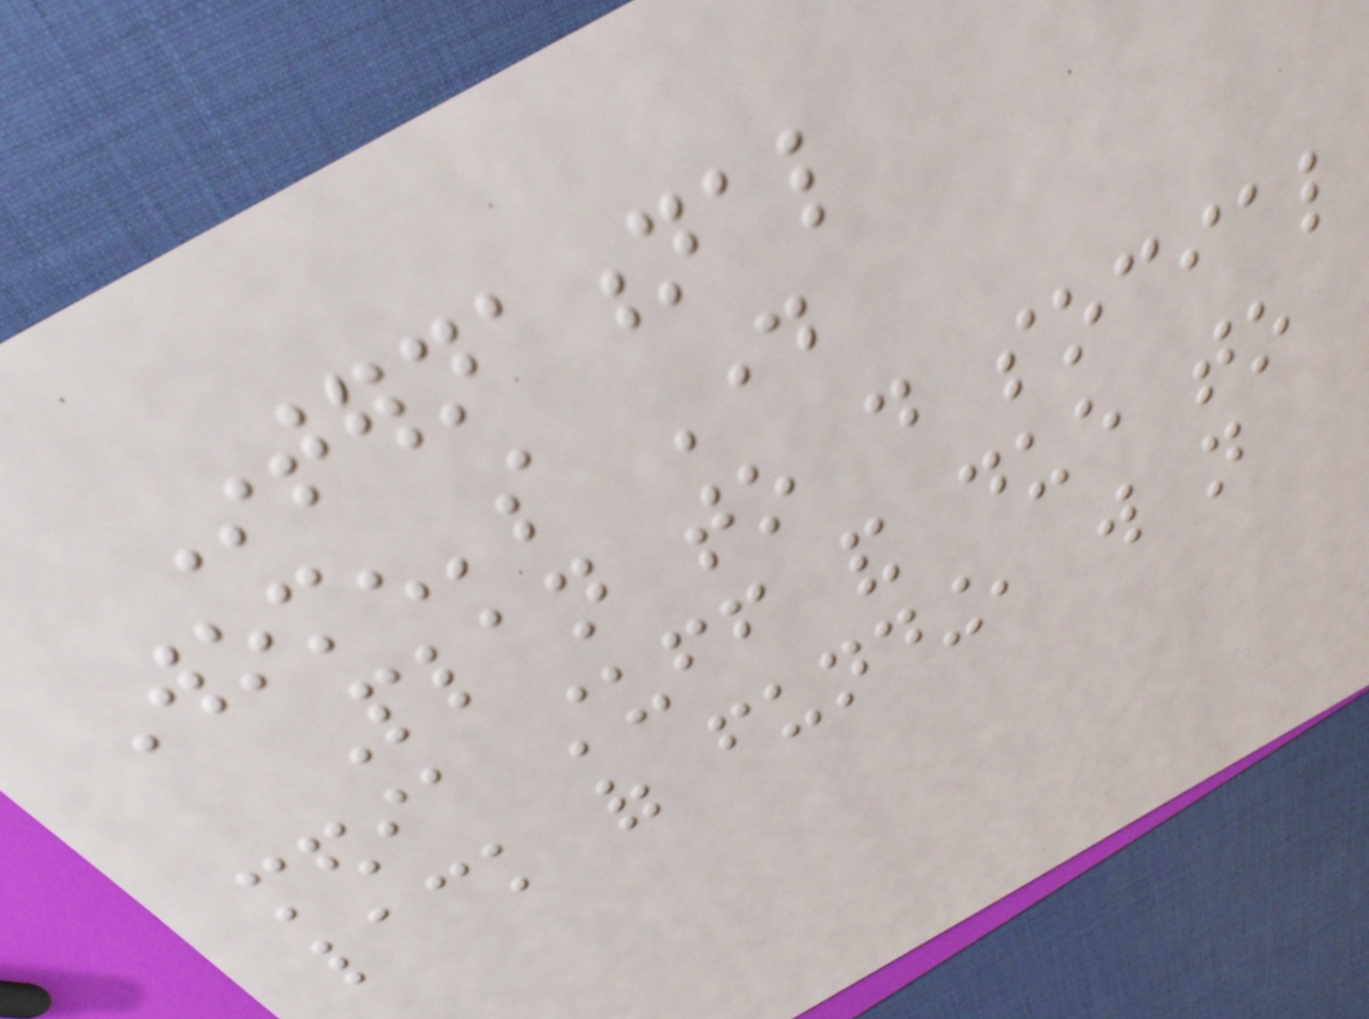International
Women's Day
Plan to do social
media stuff and due to
lack of funding, will not
